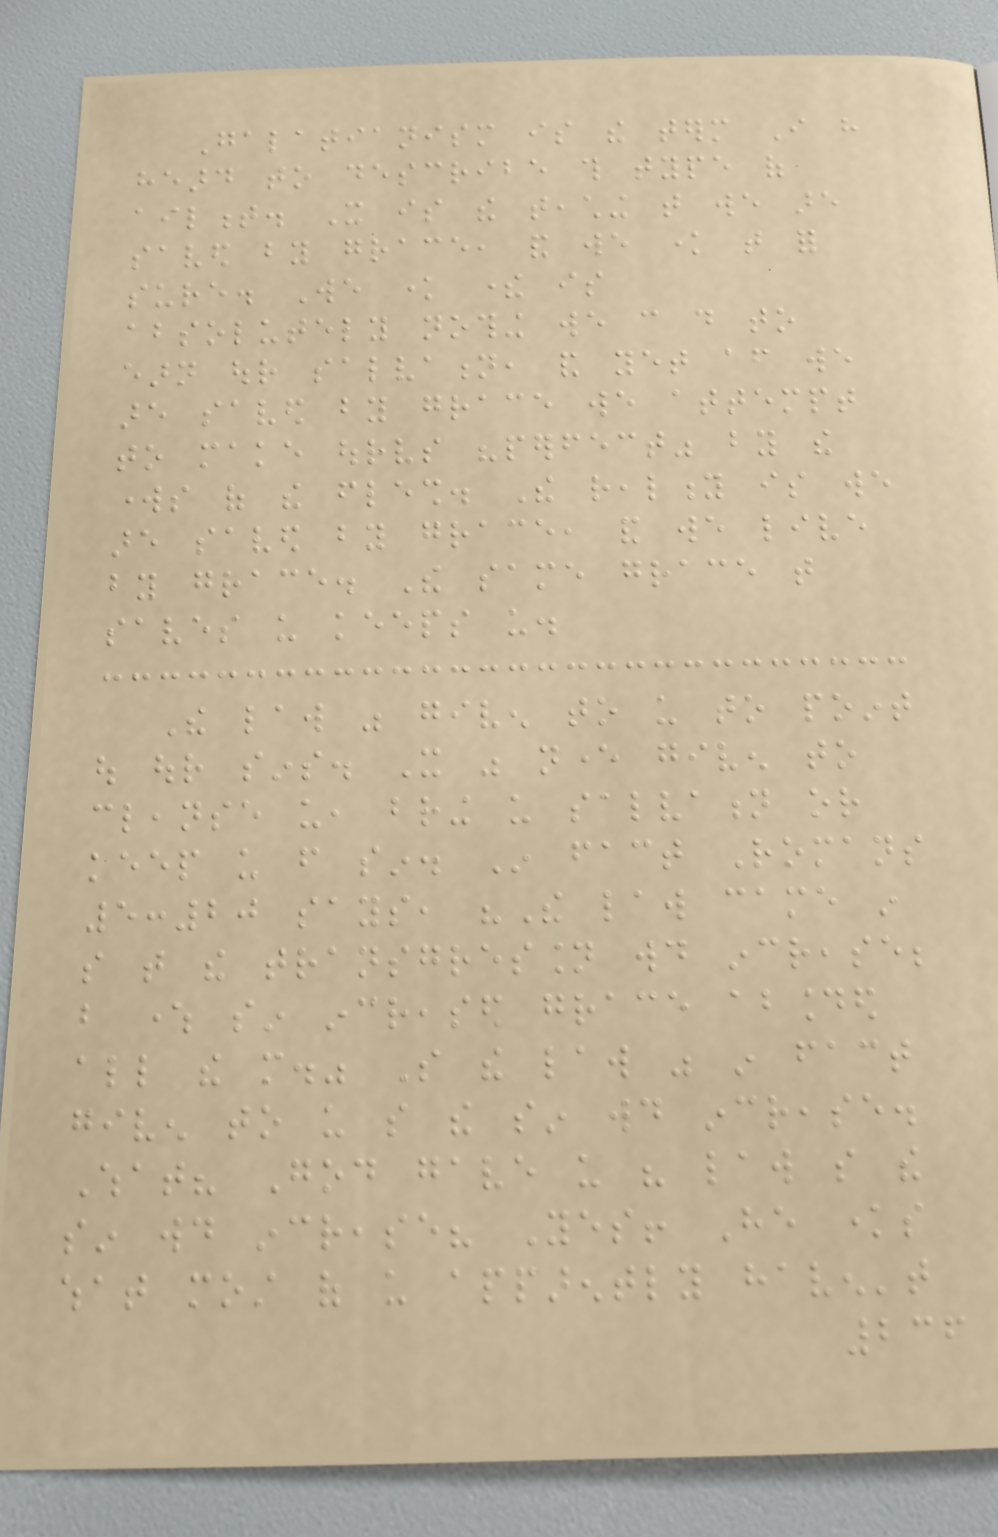Galatianism is the term I have
heard to describe this type of
ailment. It is the teaching that we are
saved by grace, and we know that for
sure. We know there is
absolutely nothing we can do to
earn our salvation, and yet after we
are saved by grace we attempt
to make ourselves "perfect" by the
works of the flesh. The reality is we
are saved by grace, and we live
by grace. The same grace that
saves us keeps us.
The law was given to us to point
out our sins. It was never given to
cleanse us, bring us salvation or
keep us from sin. In fact Romans
5:20 says, "The law came in
so that the transgression would increase;
but where sin increased grace abounded
all the more." So the law was in fact
given to us so the sin would increase.
What? God gave us his law so the
sin would increase? Yes! He knows
what most of us apparently haven't
236
